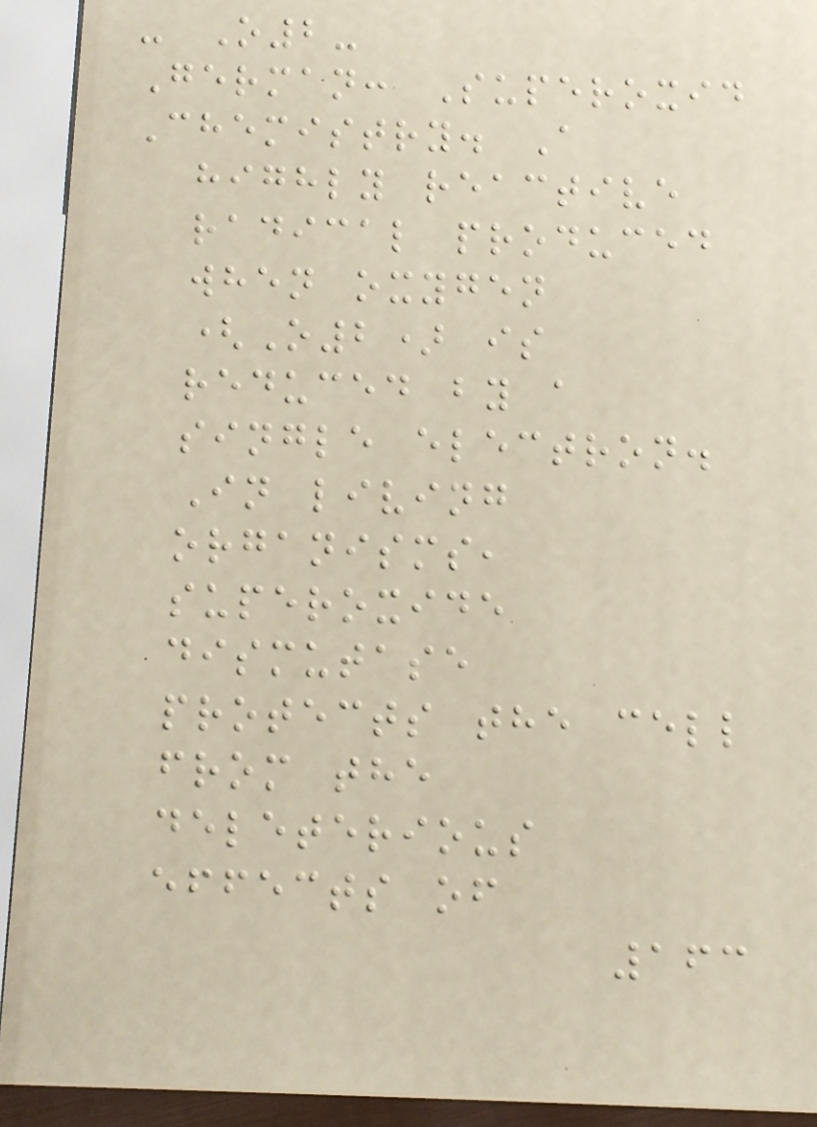- O2-
German: Superoxid
Chemistry. A
highly reactive
radical produced
when oxygen
(O2) is
reduced by a
single electron.
In living
organisms,
superoxide
dismutase
protects the cell
from the
deleterious
effects of
163
